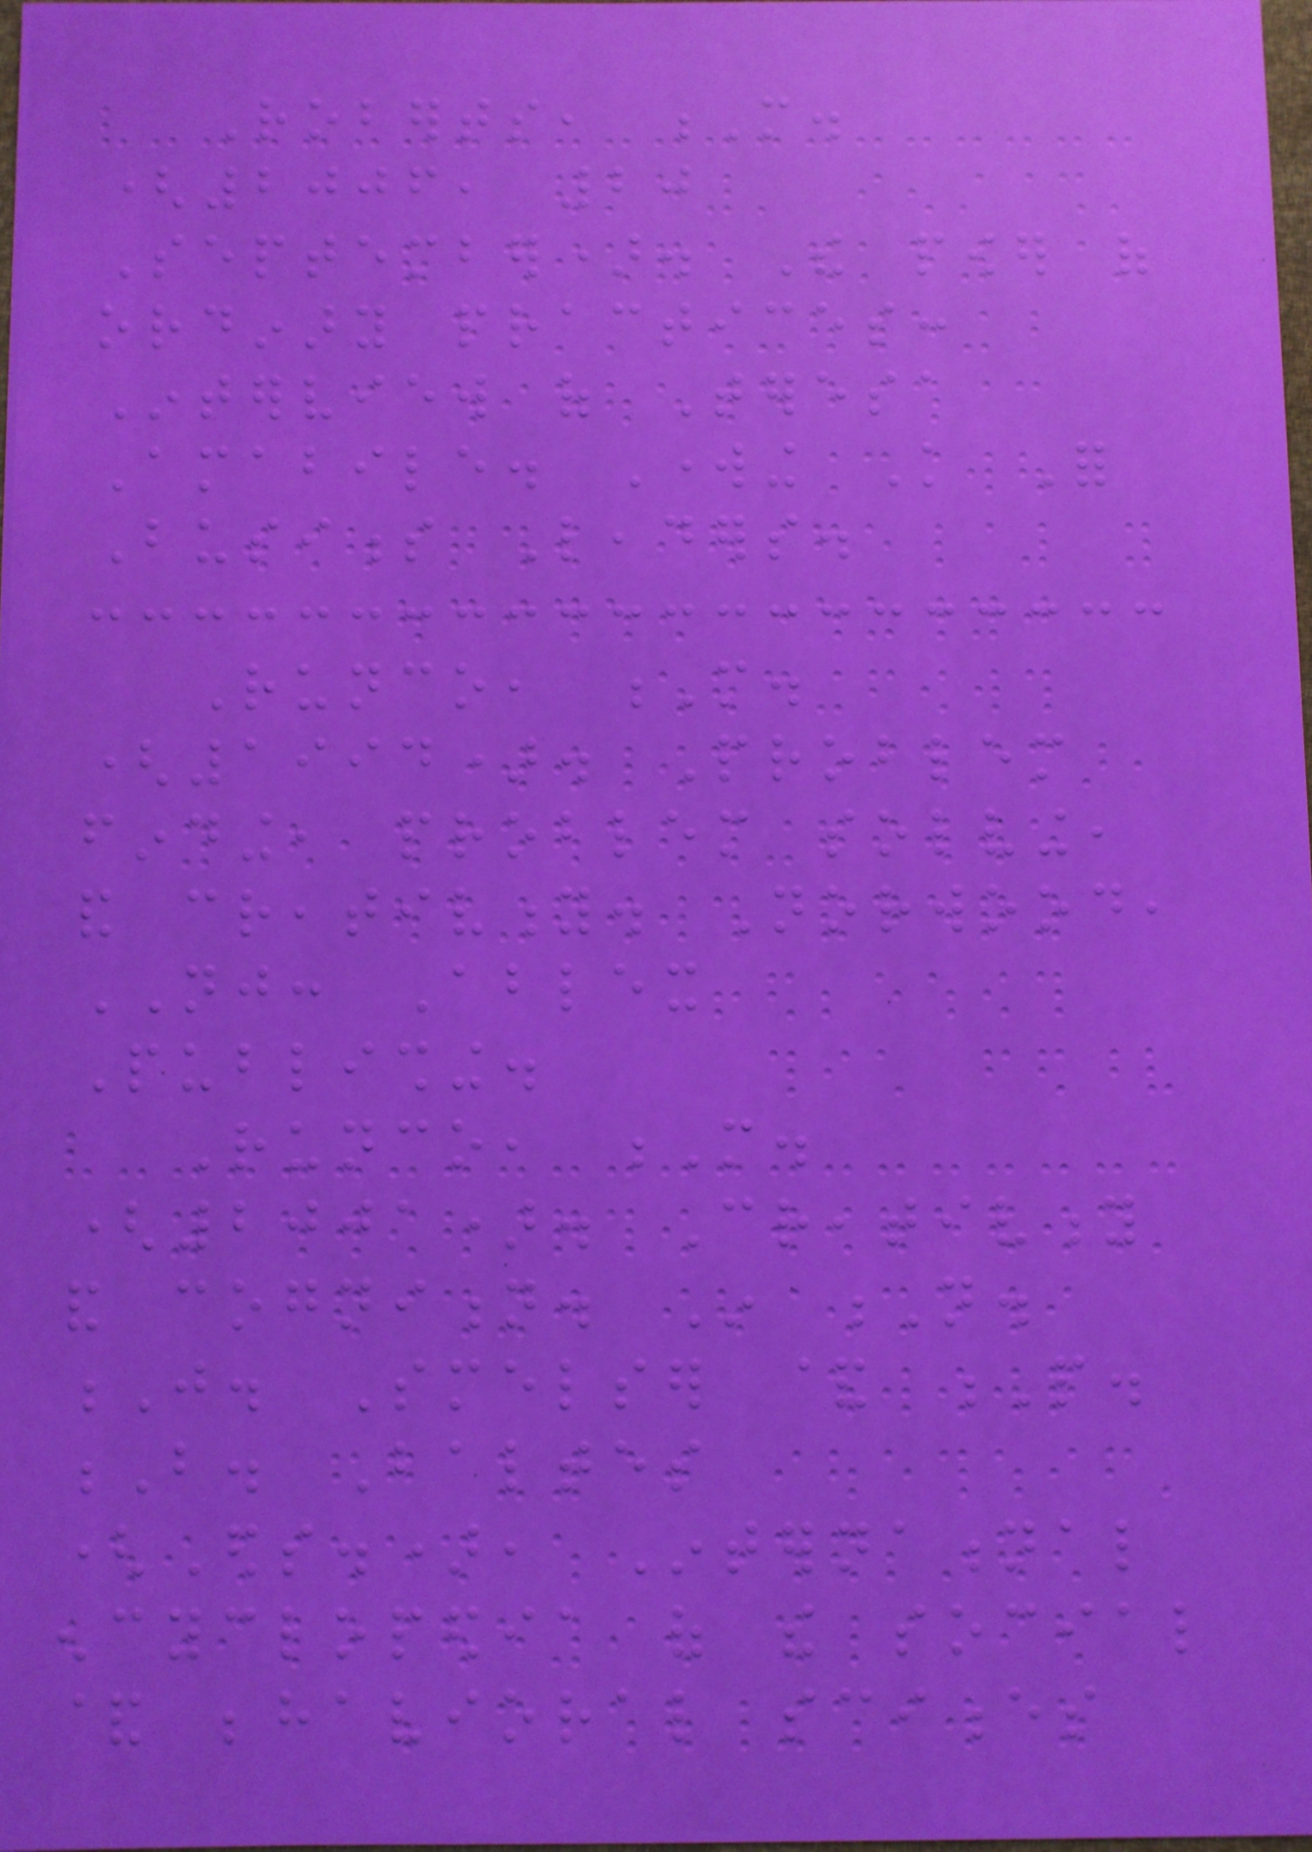Roberts, M.
(2006, 20
September). The power of
ordinary practices:
Interview of Teresa
Amabile. Working Knowledge For
Business Leaders.
Runco, M.
(1994). Problem
finding, problem solving,
and creativity. Norwood,
NJ: Ablex
Publishing.
Runco, M.
(2001). Creativity
and cognition. In N.
J. Smelser & P.
B. Baltes
(Eds.), International
encyclopedia of the social
& behavioral sciences
